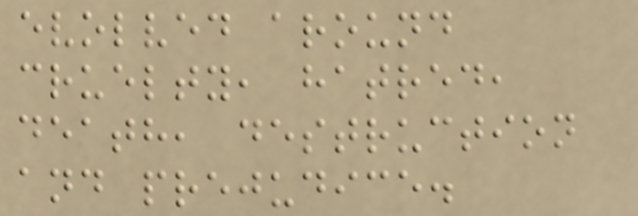evolved around
cruelty, hatred,
death, destruction
and prejudice.
